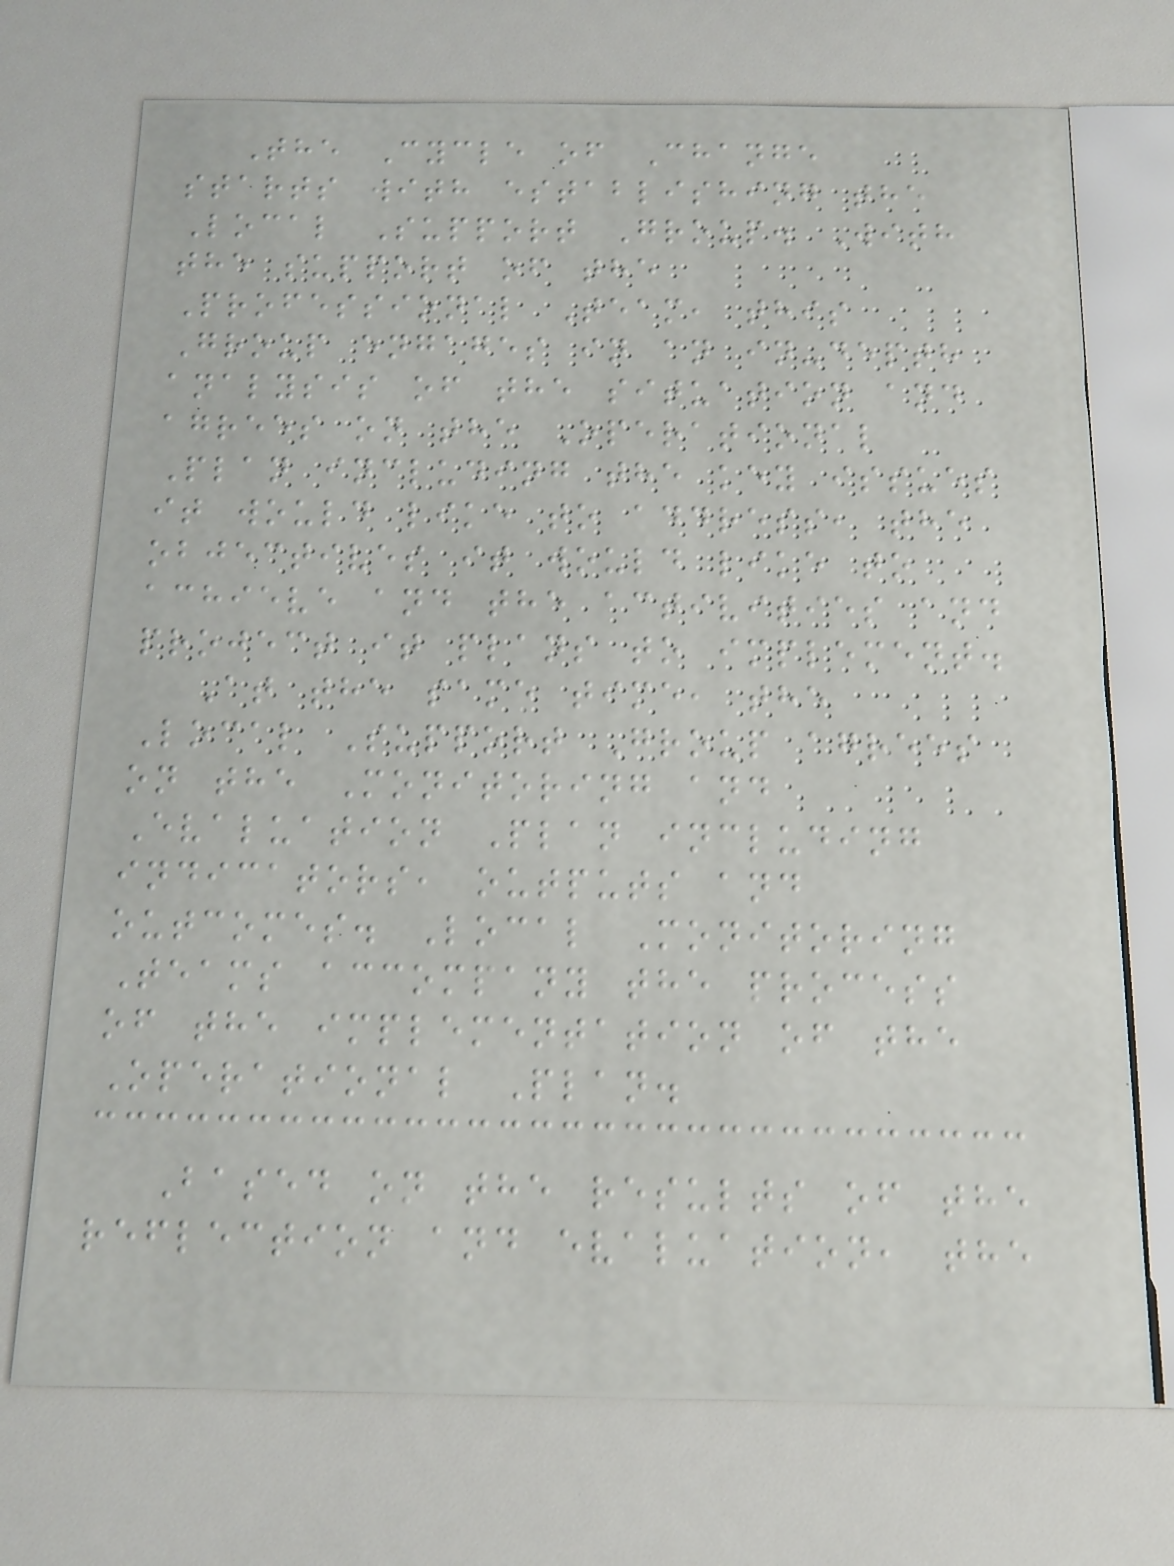The Cycle of Change
starts with establishing the
Local Support Group. With
the support of the
Professional Team, this
Group engages in an in-depth
analysis of the situation and
agrees on the Operational
Plan including the key issues
it would like to address, the
objectives it would like to
achieve and the activities and
project it plans to implement.
At the same time, the
Local Support Group agrees
on the Monitoring and
Evaluation Plan including
indicators, outputs and
outcomes. Local Monitoring
Teams accompany the process
of the implementation of the
Operational Plan.
Based on the results of the
reflection and evaluation, the
